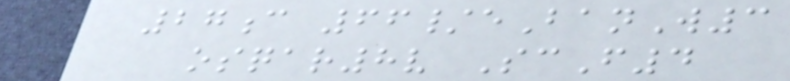27c 66/eBanW3
osqar8v ScF4
